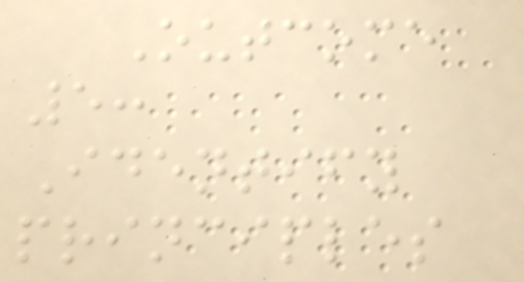Outcome
5:
Identify
principles
